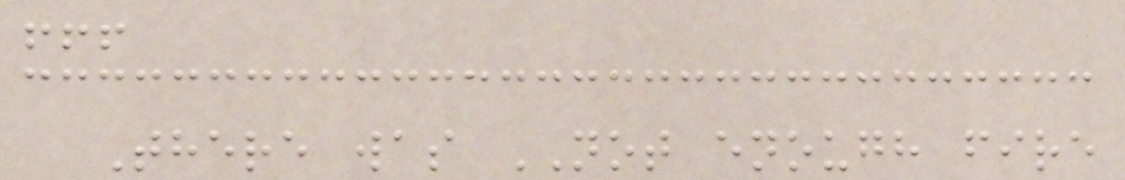!!!
There was NOT enough fire
